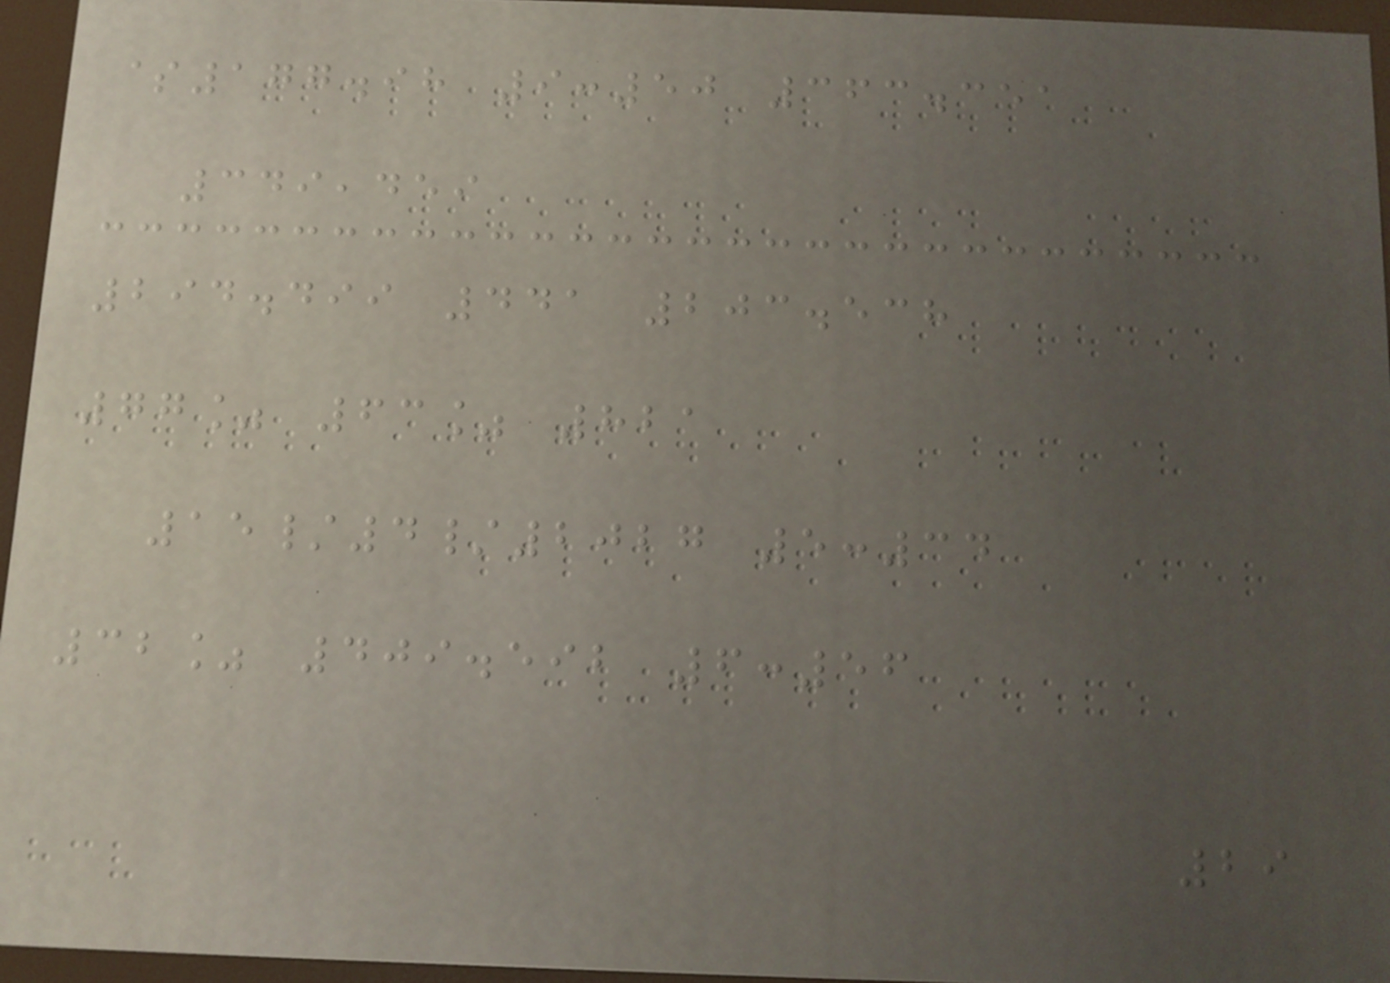$177.98 9:50 363.351
349,459
294.499 441 203.538
77% 63% 821
15/4/2027 5:34
32% 409.592 6:56
29
